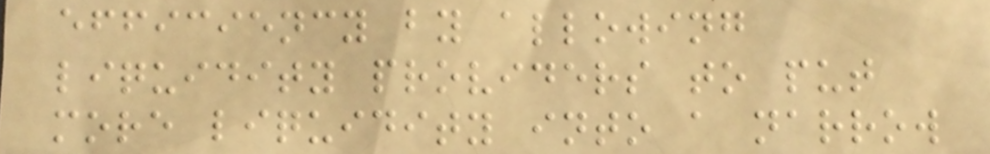efficiency by allowing
liquidity providers to put
more liquidity into a narrow
